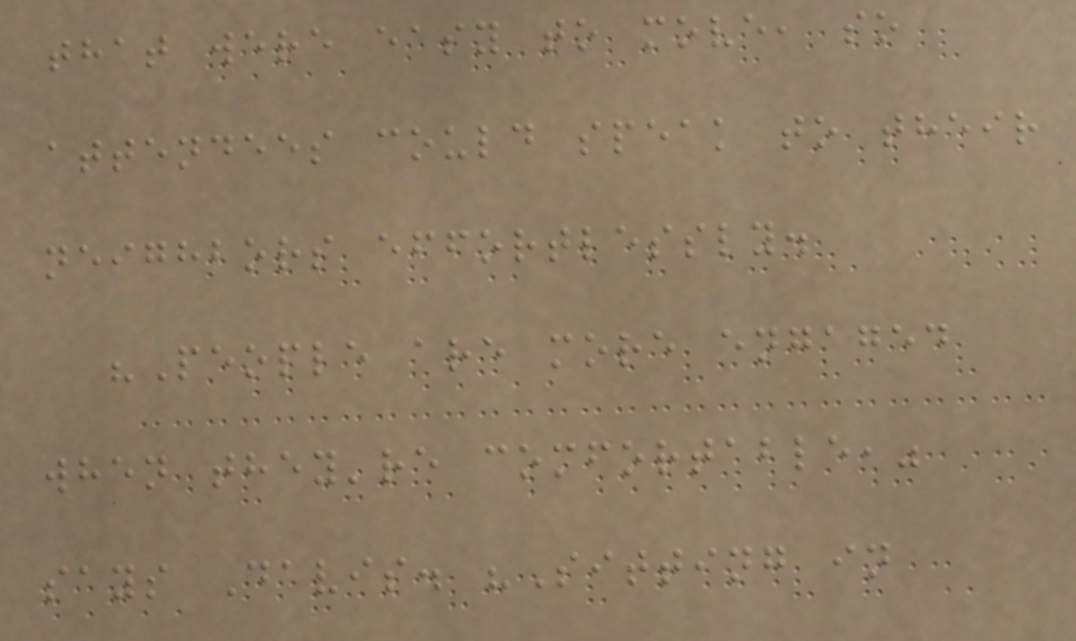that were easy to move, so
attendees could speak to their
neighbors effortlessly.
"People are more engaged
when they're comfortable,"
says Davis. "Sitting in
